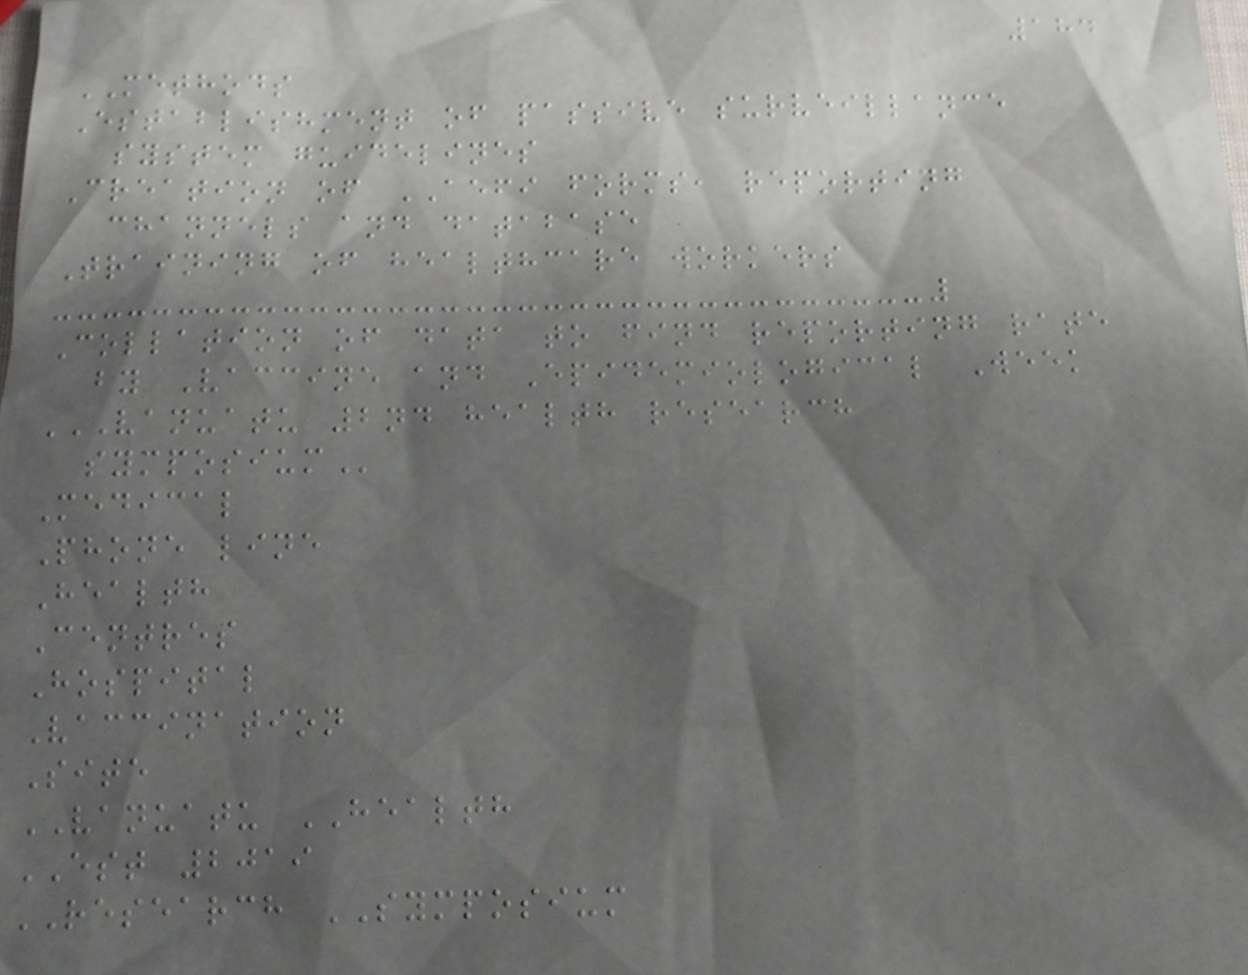184
METHODS
Establishment of passive surveillance
system guidelines
Creation of AEFI forms, reporting
channels and database
Training of healthcare workers
Collation of data to find reporting rate
by Vaccine and Epidemiological Week
VANUATU 2ND HEALTH RESEARCH
SYMPOSIUM
Medical
Phone line
Health
Centres
Hospital
Vaccination
Site
VANUATU HEALTH
EST 2019
RESEARCH SYMPOSIUM
